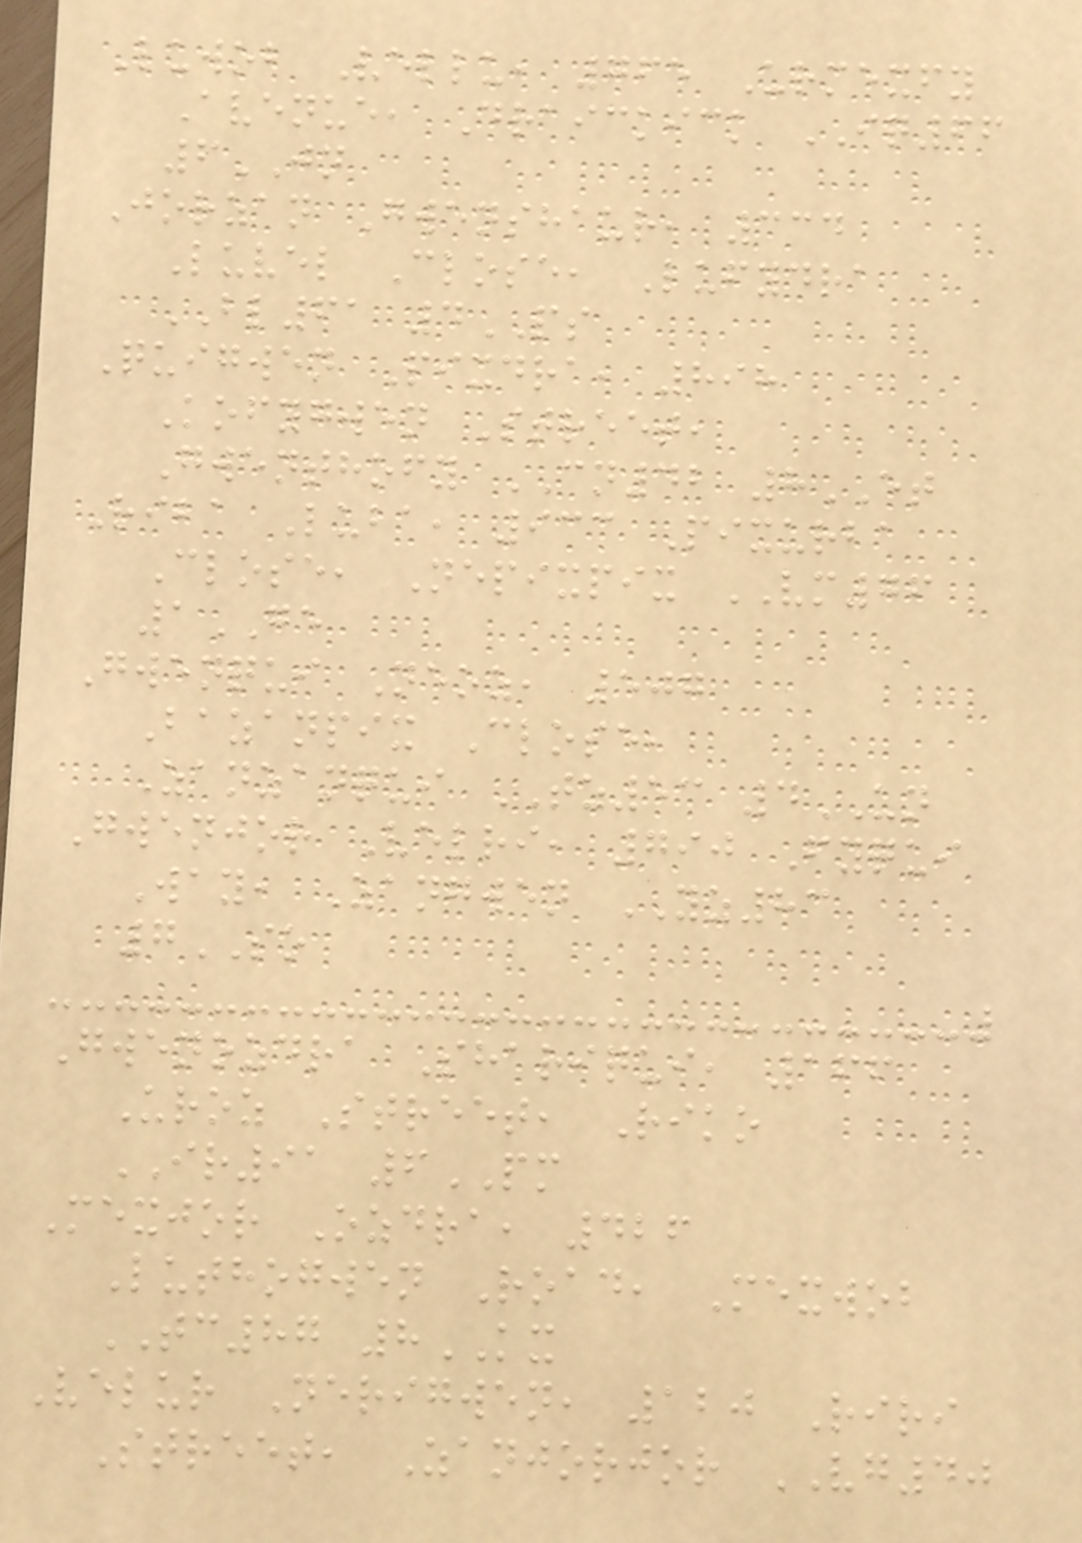Luwob Vellu, 765 Urmexfy
Avenue, Draickick IQ66
6JN
Jorzan Gwenshaur, 334
Luvel Close, Lufydra
BL61 4PS
Quigwen Pixdra, 898
Kofygwen Street,
Gwenthofy CN42 8ET
Riba Luba, 933 Pixurba
Close, Nepixpix VM76
1GE
Gwenqui Neoz, 507
Bazanpix Close,
Zanzanqui TZ53 4UN
Gwenjor Velri, 790 Fyqui
Way, Zangwen YZ83
7SO
Gwenozdra Shariqui, 166
Uroz Street, Riko
IR91 6PM
Mexjor Ozdra, 426
Luthogwen Road, Mexwob
TC87 8KX
Velur Nerigwen, 120 Riri
Street, Zanjorjor VG40
